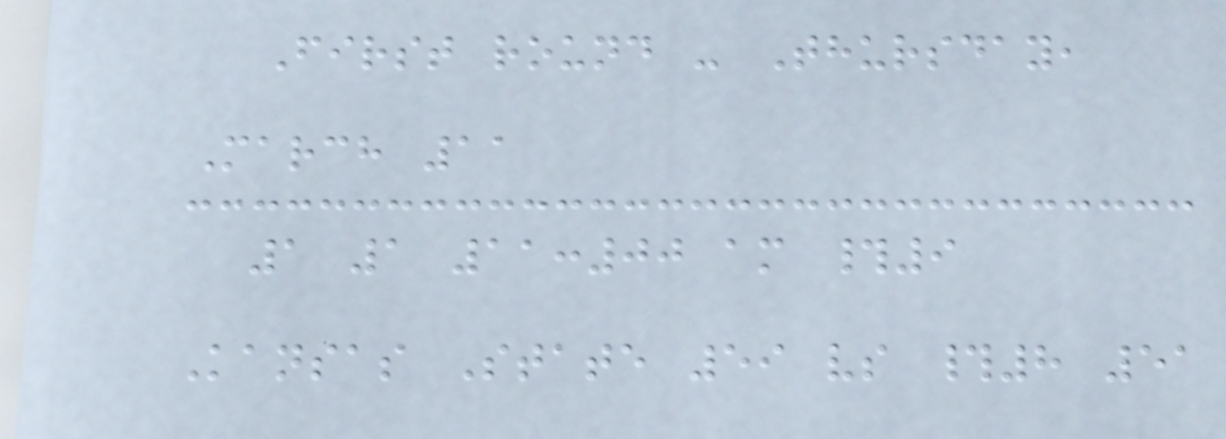First round - Thursday,
March 11
1 1 11:00 am #9
Kansas State 59 vs #8 51
